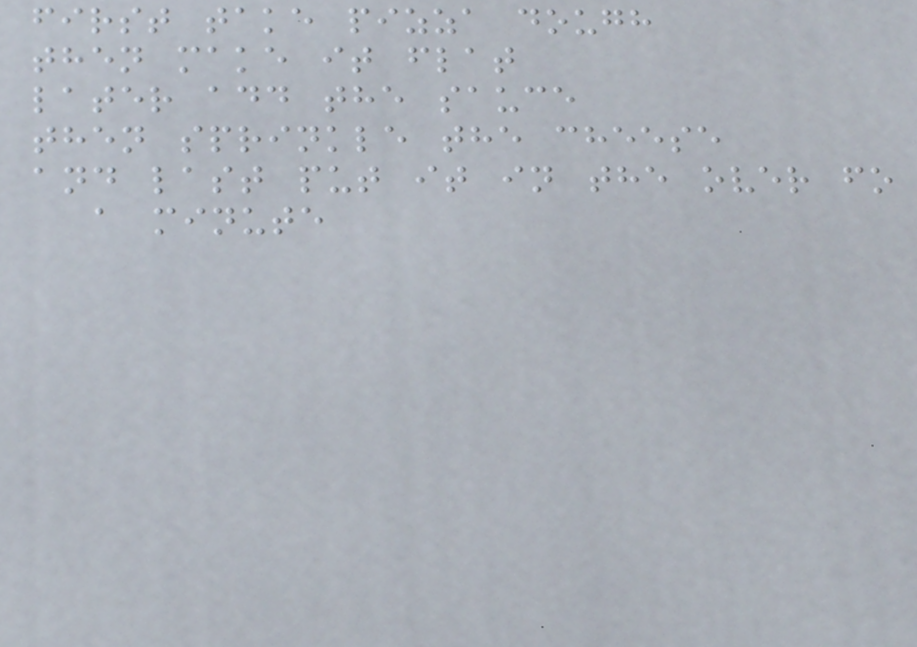first take pizza dough
then make it flat
later add the sauce
then sprinkle the cheese
and last put it in the over fo
a minute
